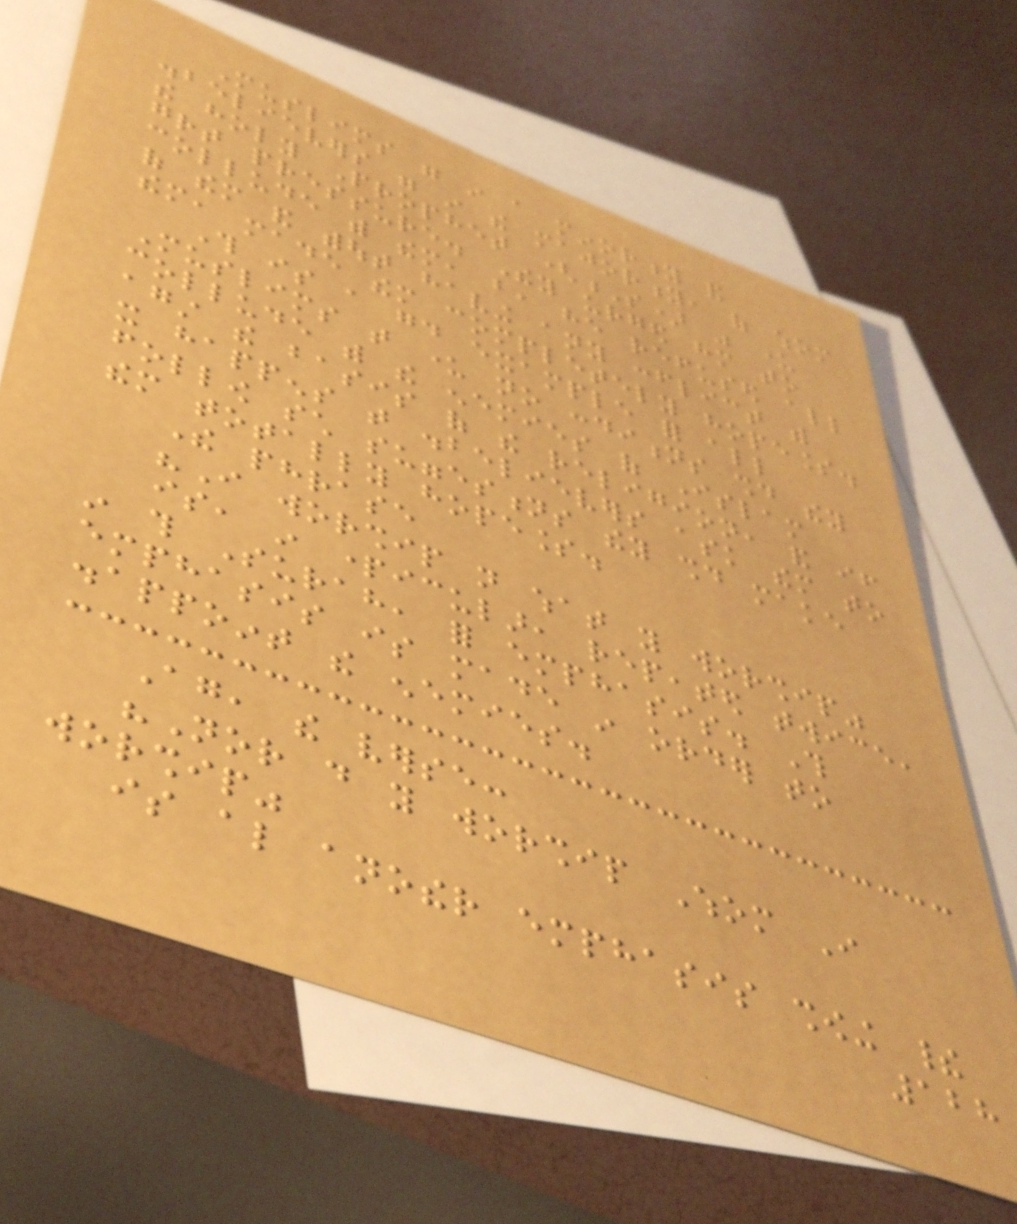Muslims were in a minority and
disbelievers were in the majority, of whom
the holy Prophet (S) was under
great pressure. They urged him to
collude with them, but, he refused all
of them and without having any conflict with
them, made them completely hopeless.
This is a good example for all
Muslims that under no conditions should they
collude with the enemies of Islam
against the basis of the religion, and if
it happens that disbelievers ask them to
follow such suggestions they should make
them totally hopeless.
The phrase
"I worship not what you worship"
is, in particular, repeated twice,
in this Surah, for emphasis. This
emphasis is made in order to
disappoint the enemies.
Again, the verse:
"Nor do you worship Whom I
worship"
is also another emphasis showing their
128
